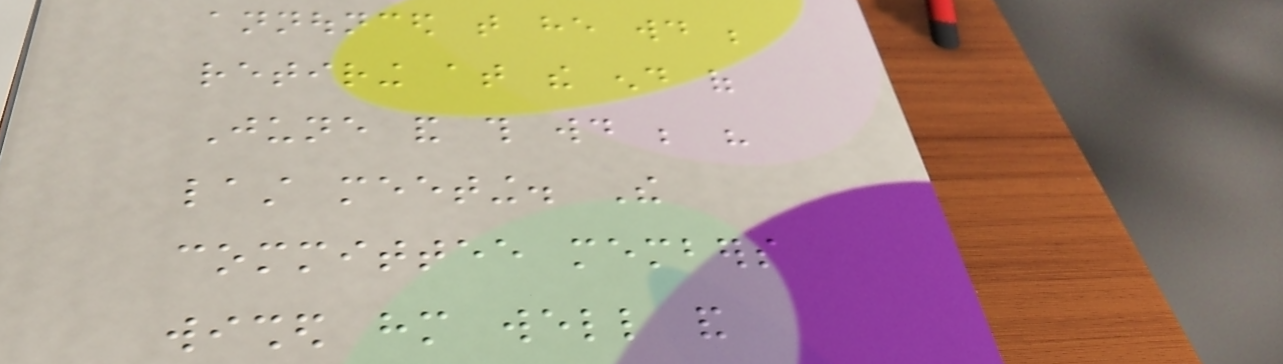announced that he would be
retiring at the end of
June and this would be his
last meeting. The
committee members
wished him well and
